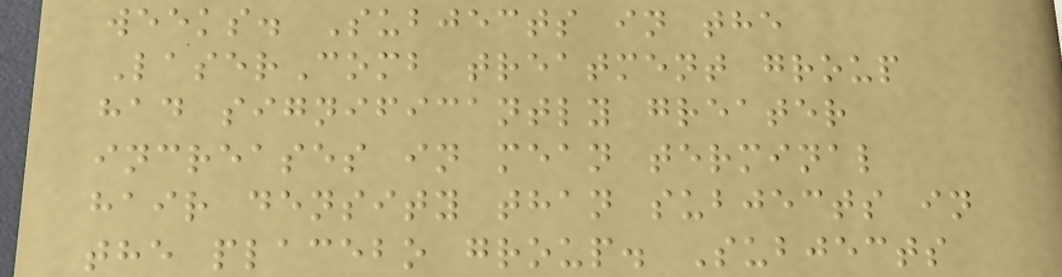weeks. Subjects in the
LaserComb treatment group
had significantly greater
increases in mean terminal
hair density than subjects in
the placebo group. Subjects
